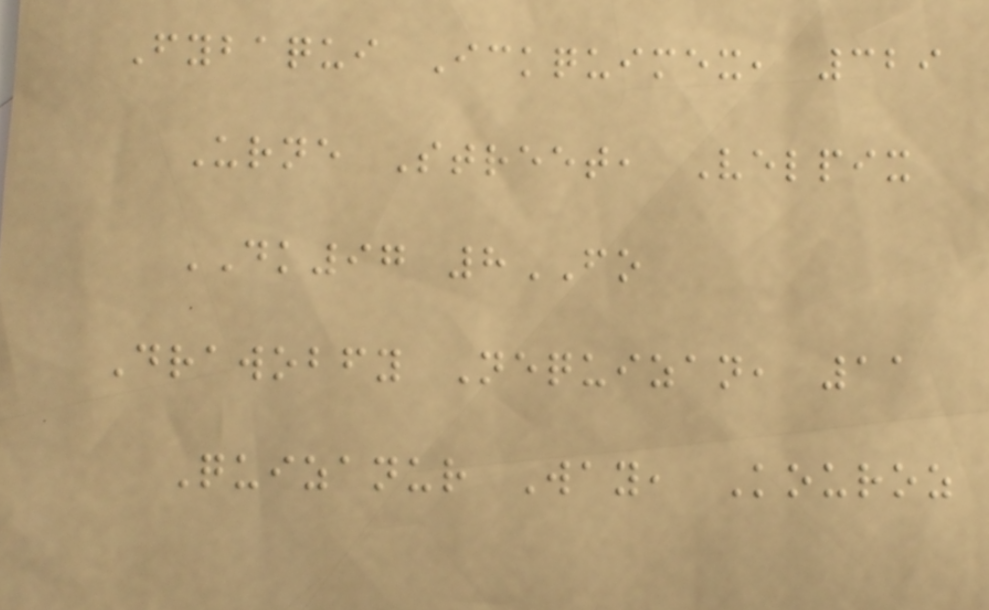Fybaqui Ickquimex, 329
Urne Street, Velpix
DK97 8FO
Drawobfy Nequizan, 11
Quizanur Way, Kouroz
